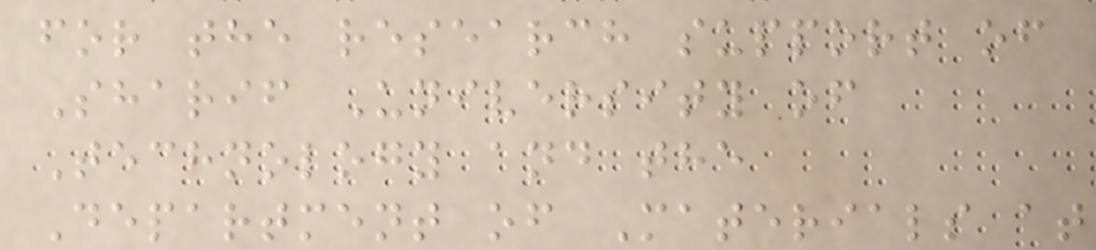for the research support of
Sharif University of
Technology and the
Department of Materials at
